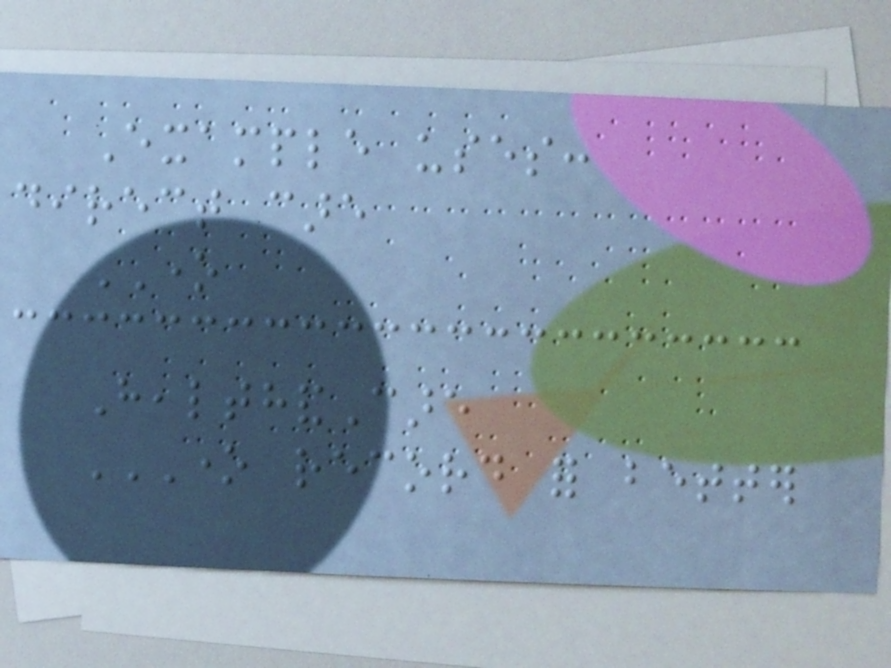Example uses:
direct care
ONE
HealthandCare
ONE RECORD FOR BETTER
